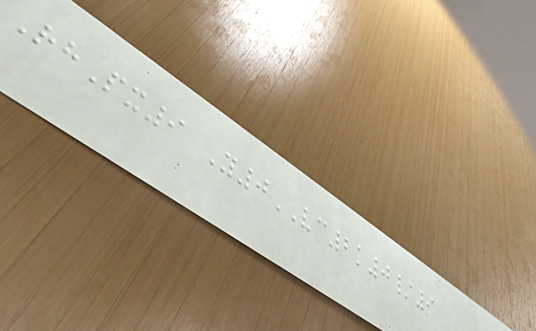RhPx9 Y0VC2k0/9
